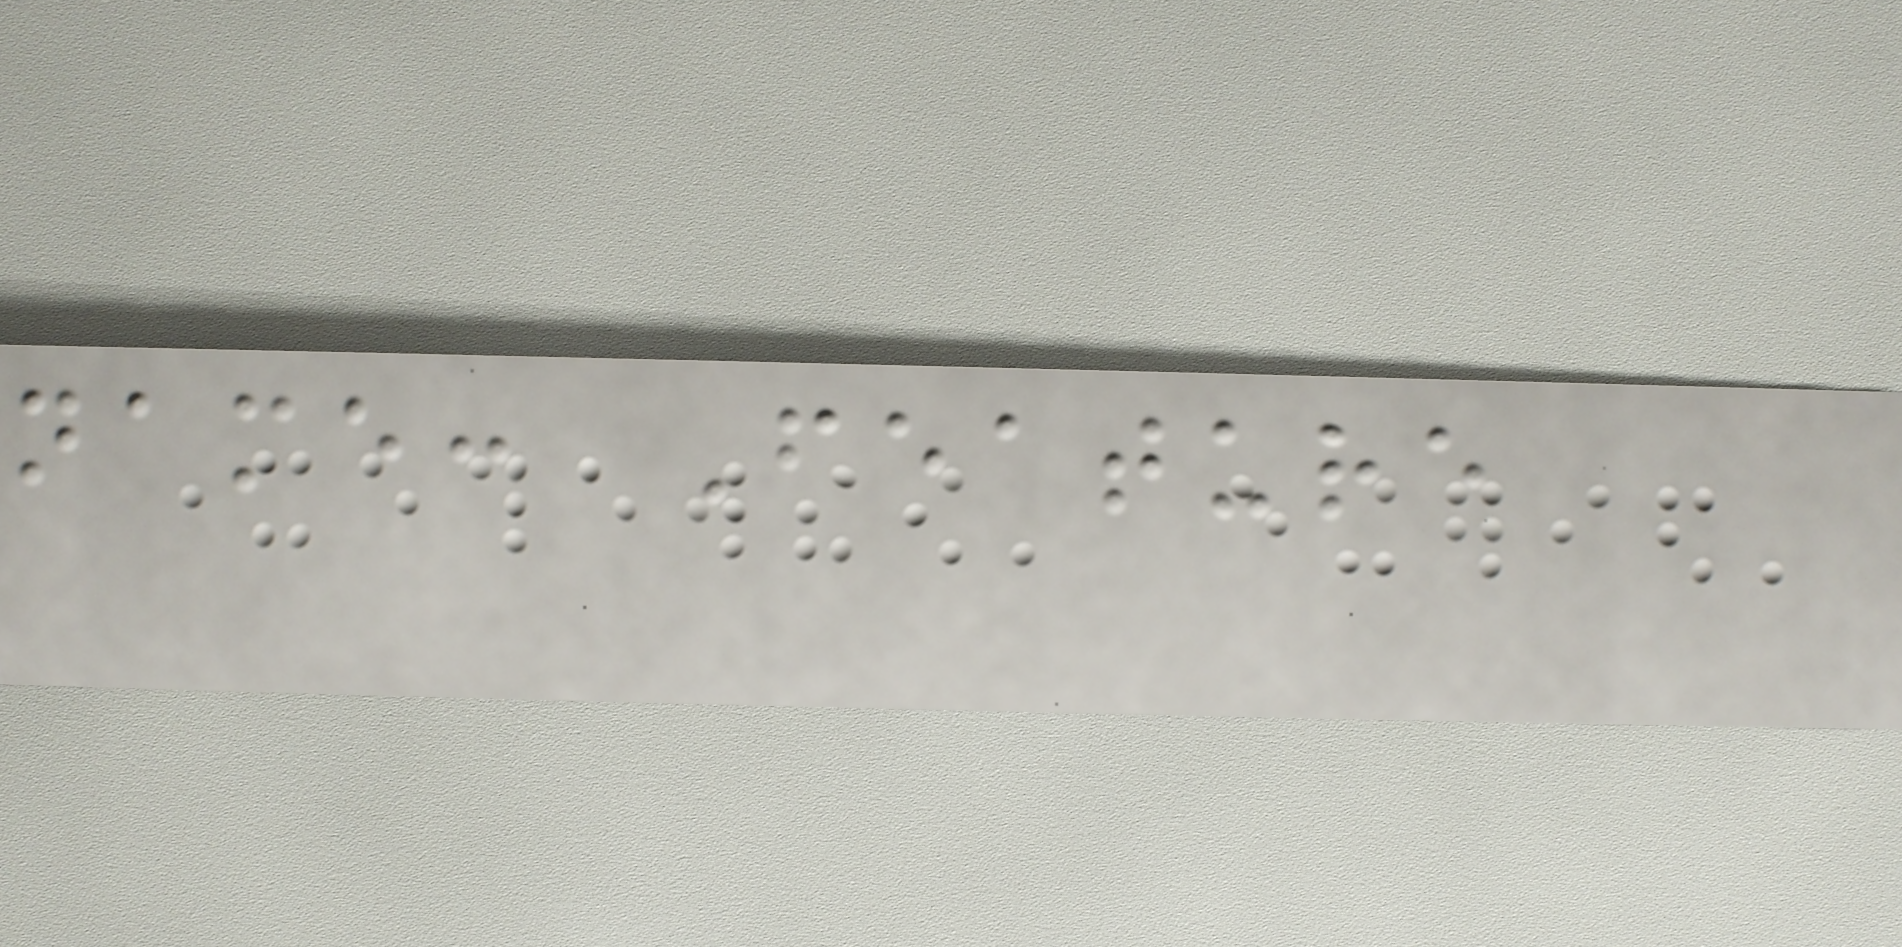name: Feature
